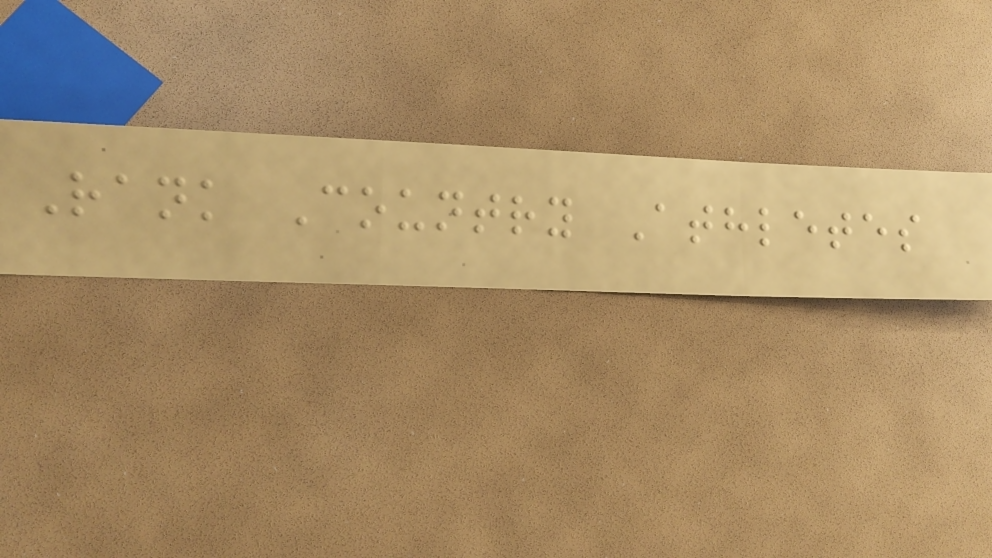Rank Country Athletes
